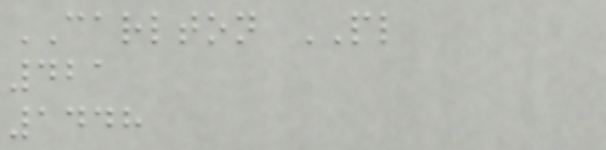CARLTON PL
421
1448
